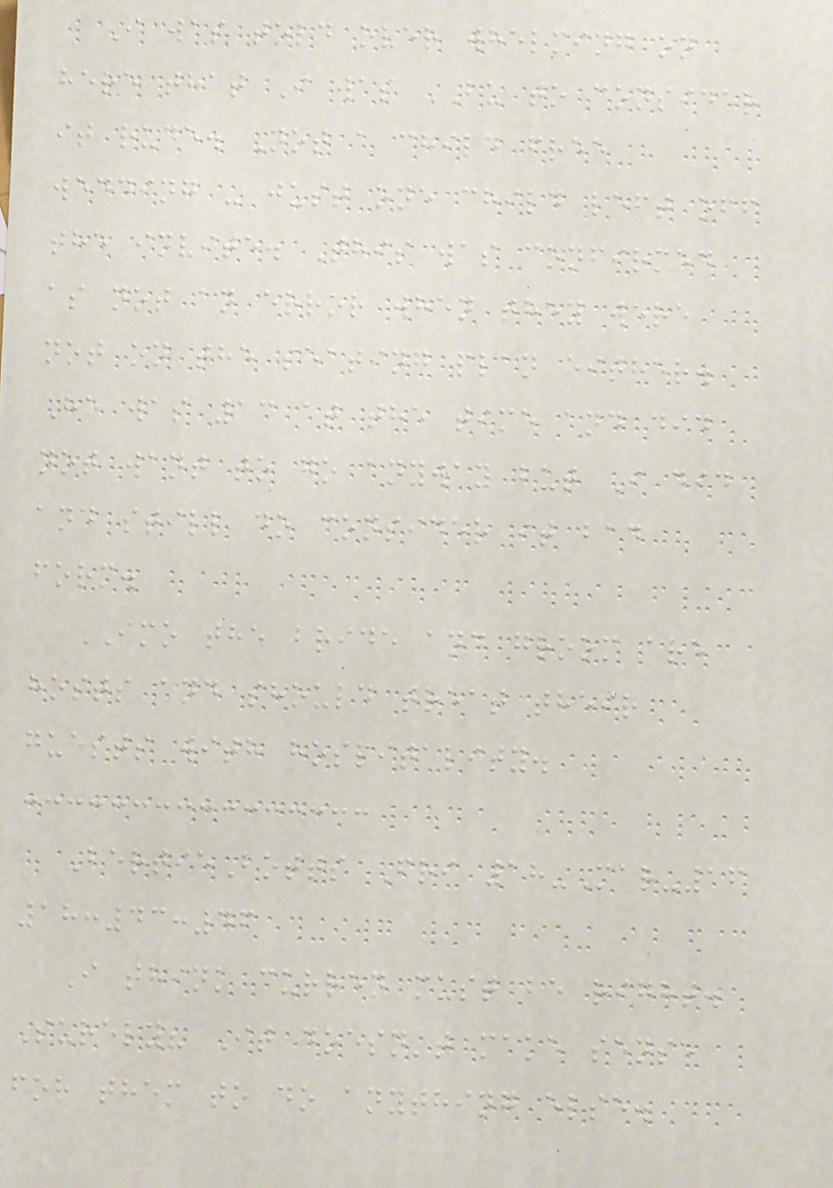I was told over whelming on
here that I was BU to consider
it rude. Not a child free
wedding - just one child left off
the invite. This was confirmed
as not an error when they were
not on the seating plan either.
He was 13 at the time and did
not want to go anyway but I did
and still do consider it bad
form.
IMO the bride and groom are
hosts and should treat their
guests with hospitality.
BertieBotts Fri 18-Mar-16
18:43:46
I think curren must be right.
Surely? It doesn't make sense
for them to do anything else.
